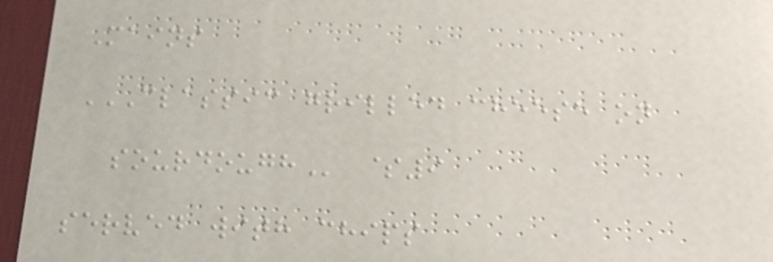Mains
CLASSIC GRILLED CHEESE ON
SOURDOUGH $9
served with chips
